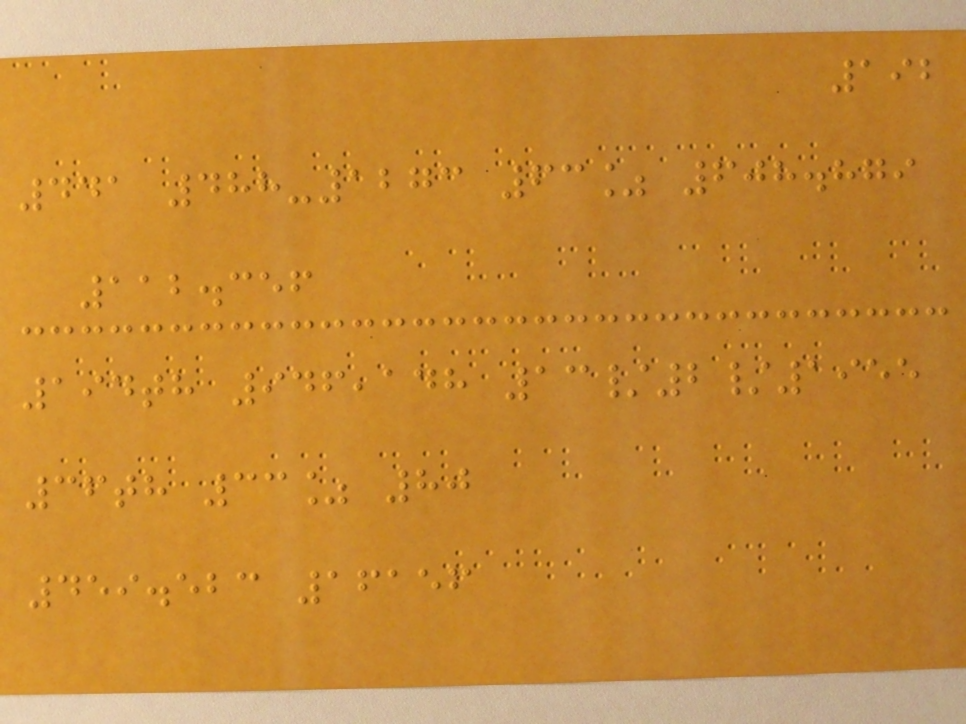192
441 488-1273 63% 608.879
112.356
194th 946,148 13/2/1955
36th 33% 80
459.523 16156
